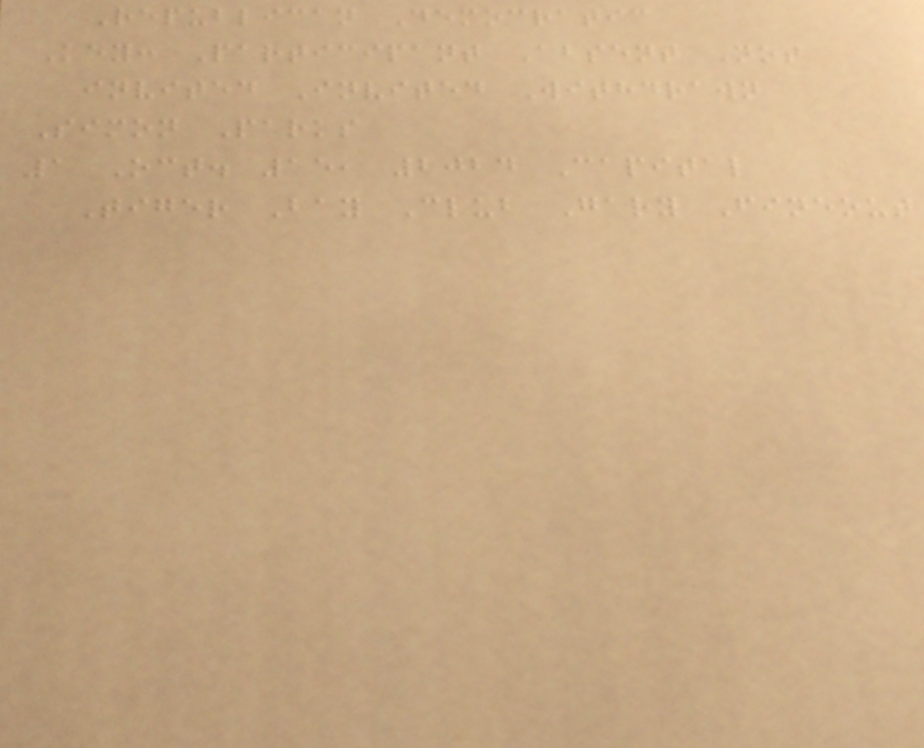Republican Democratic
Key: Participant Absent Not
invited Invited Withdrawn
Simon Parks
1 Oct. 15, 2024 Capital
Tiger Bay Club Gary Fineout
